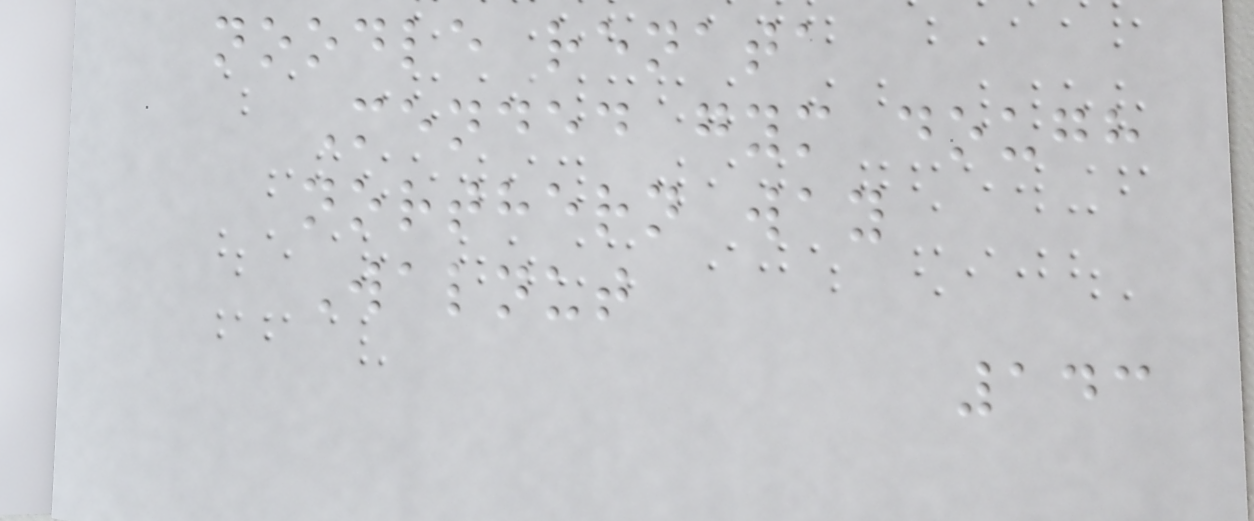noodle renata
Mended gym dough
northern way
Walnut
143
